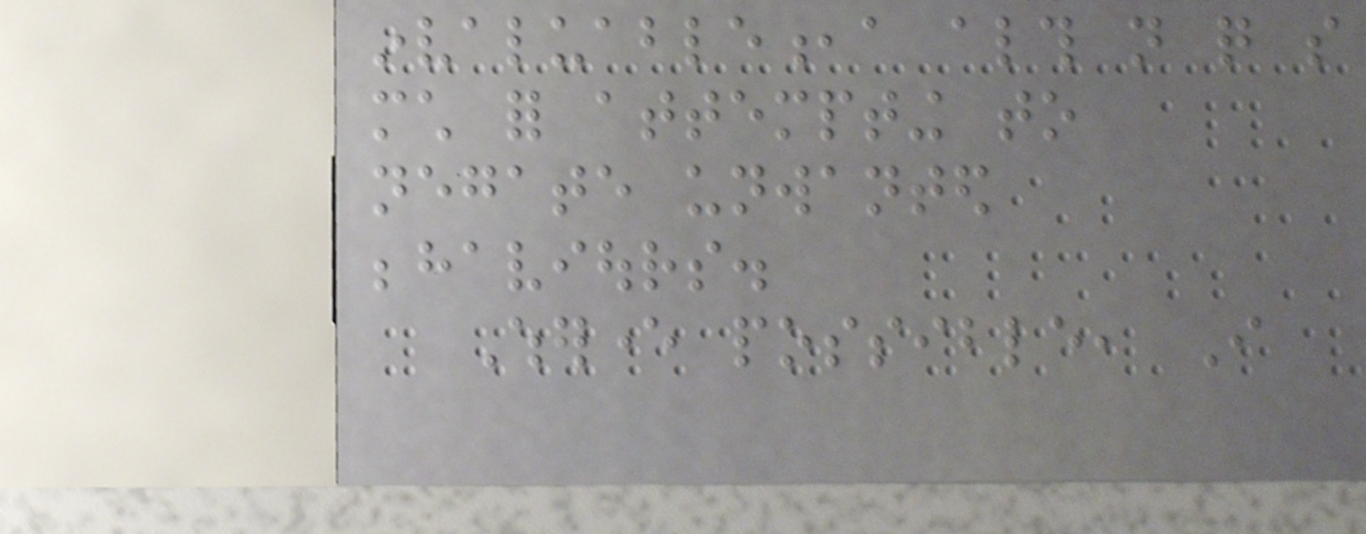invaluable,a although not quite so
much for attempting to
negate unwanted
behaviours.
Wherever possible, I
